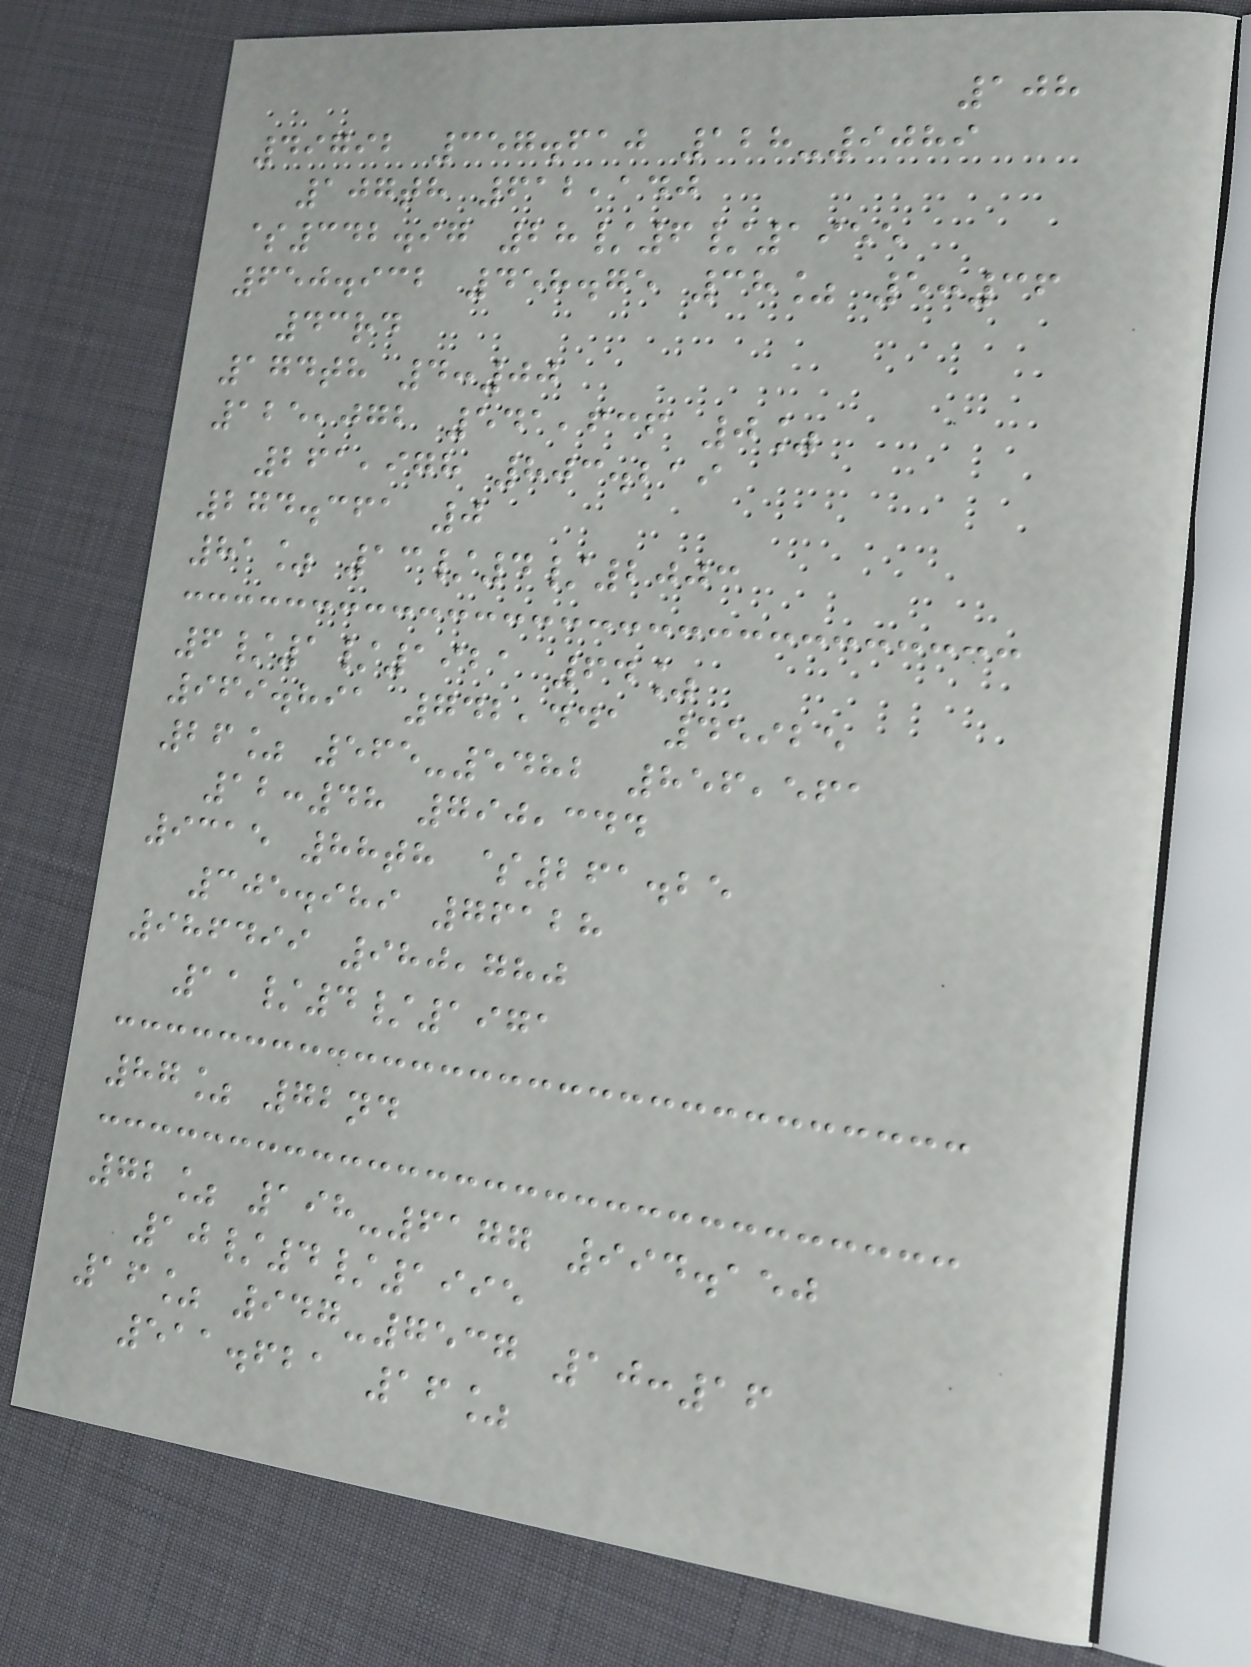108
49792 357.610 128-9089
107th 612,140
$342.97 28/6/1955
650.932 458.75 38% 5:36
43rd
174th 4:00
125,072 541,636 0%
261,978 803.219
274.361 0
81% 13/4/2003
6/1/1921 64%
969.891 742,441 45925
26% 565-5482 856,561
12:48 790,344
9315 88th $261.25
305.989 76128
986499 980,780
11/4/1971
87% 72nd
72% 198-6177 994.150
10/4/1995
16% 947-7537 10:16
511.621 16%
